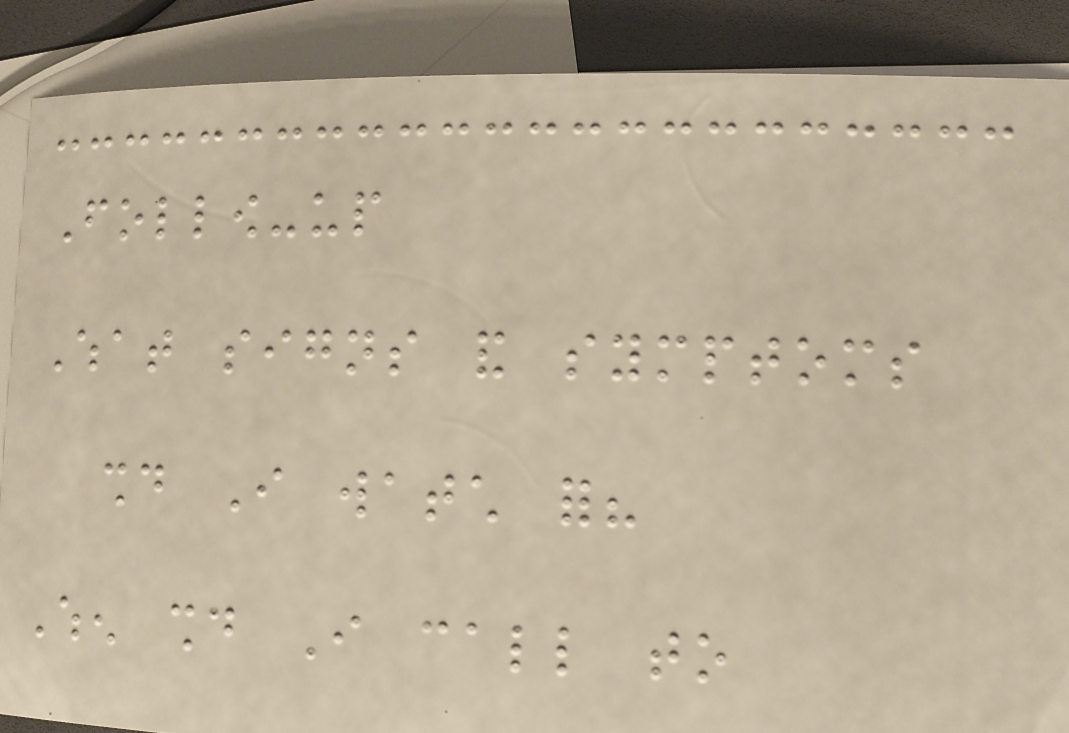Follow-up
What signs and symptoms
should I watch for?
When should I call to
